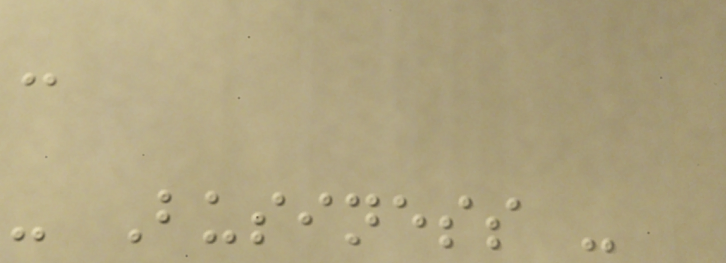-
- Business -
